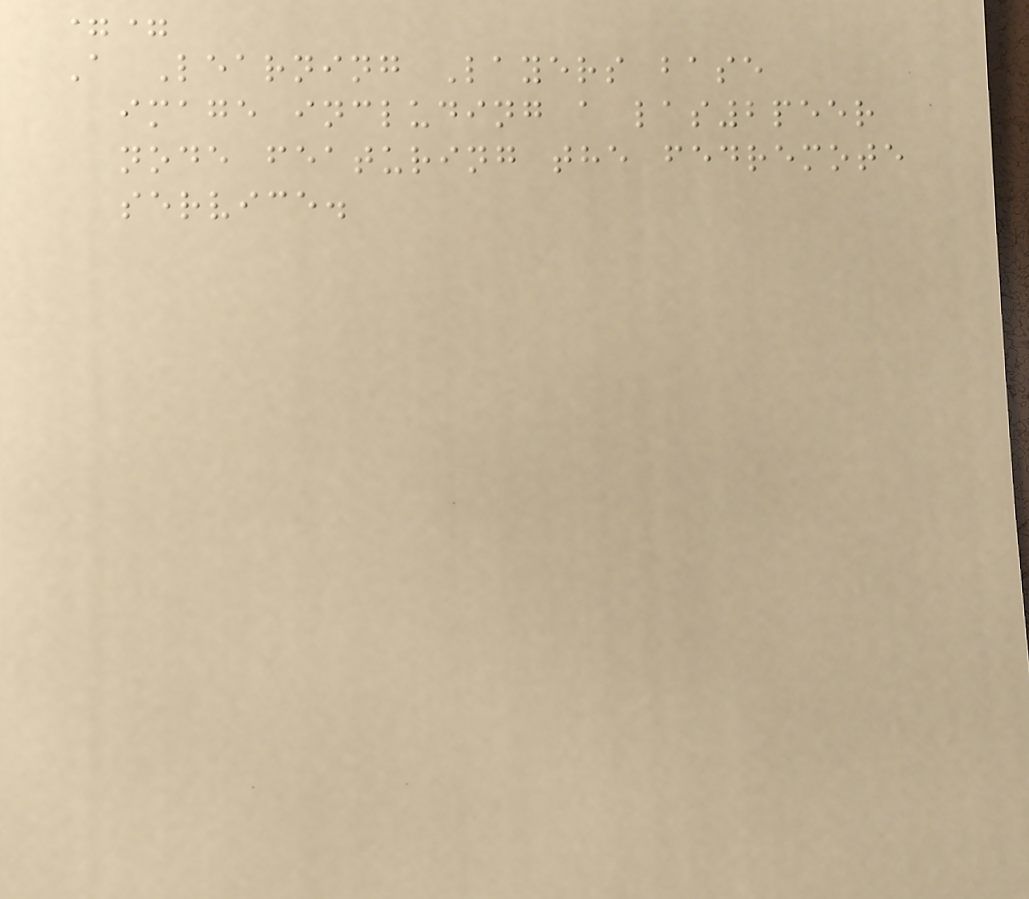==
A Learning Layers base
image including a las2peer
node featuring the fedremote
service.
